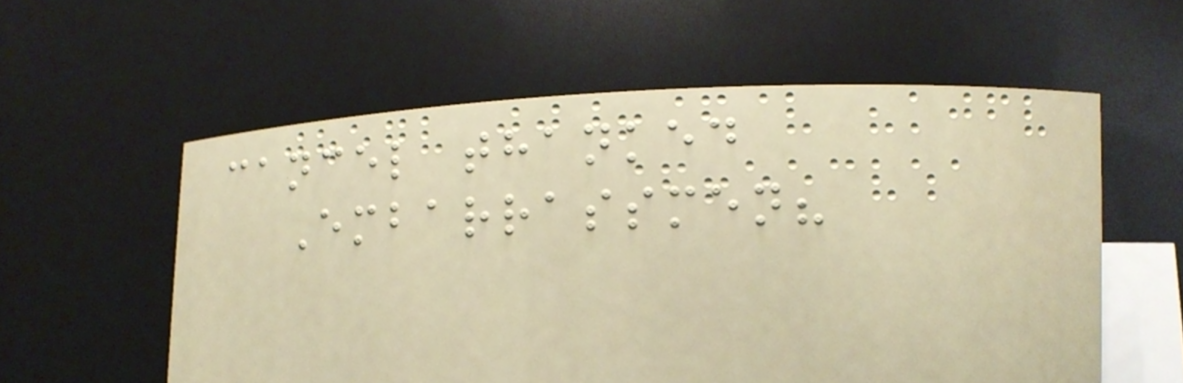cancel thanked
Embarrassmen?
